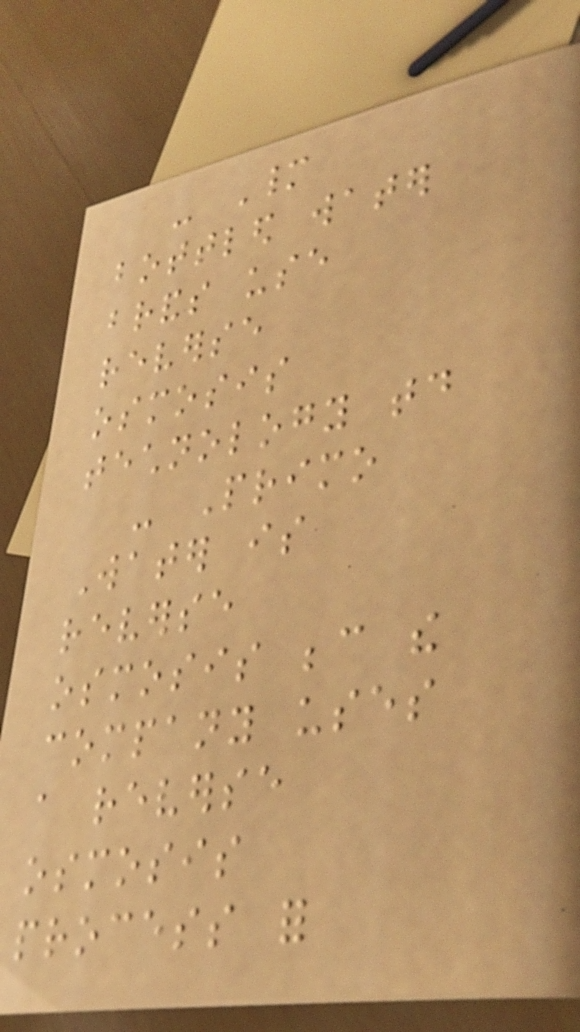- Many
bottled water
brands use
reverse
osmosis
technology today
- Primo
Water is
reverse
osmosis because the
company uses
a reverse
osmosis
process for
